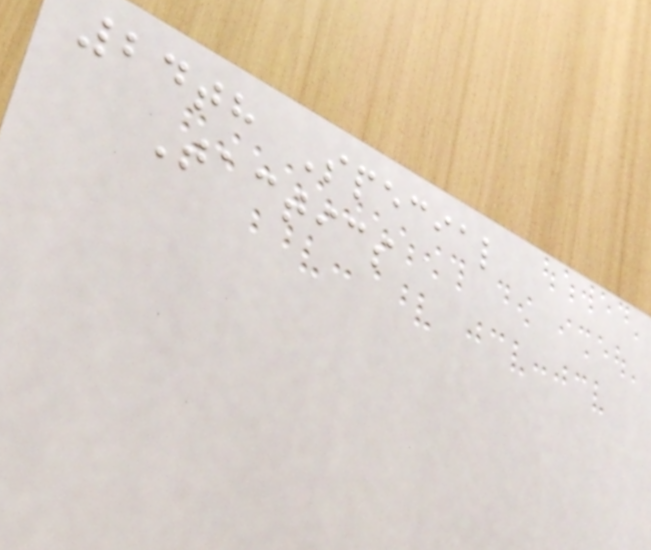24th Special
Tactics
